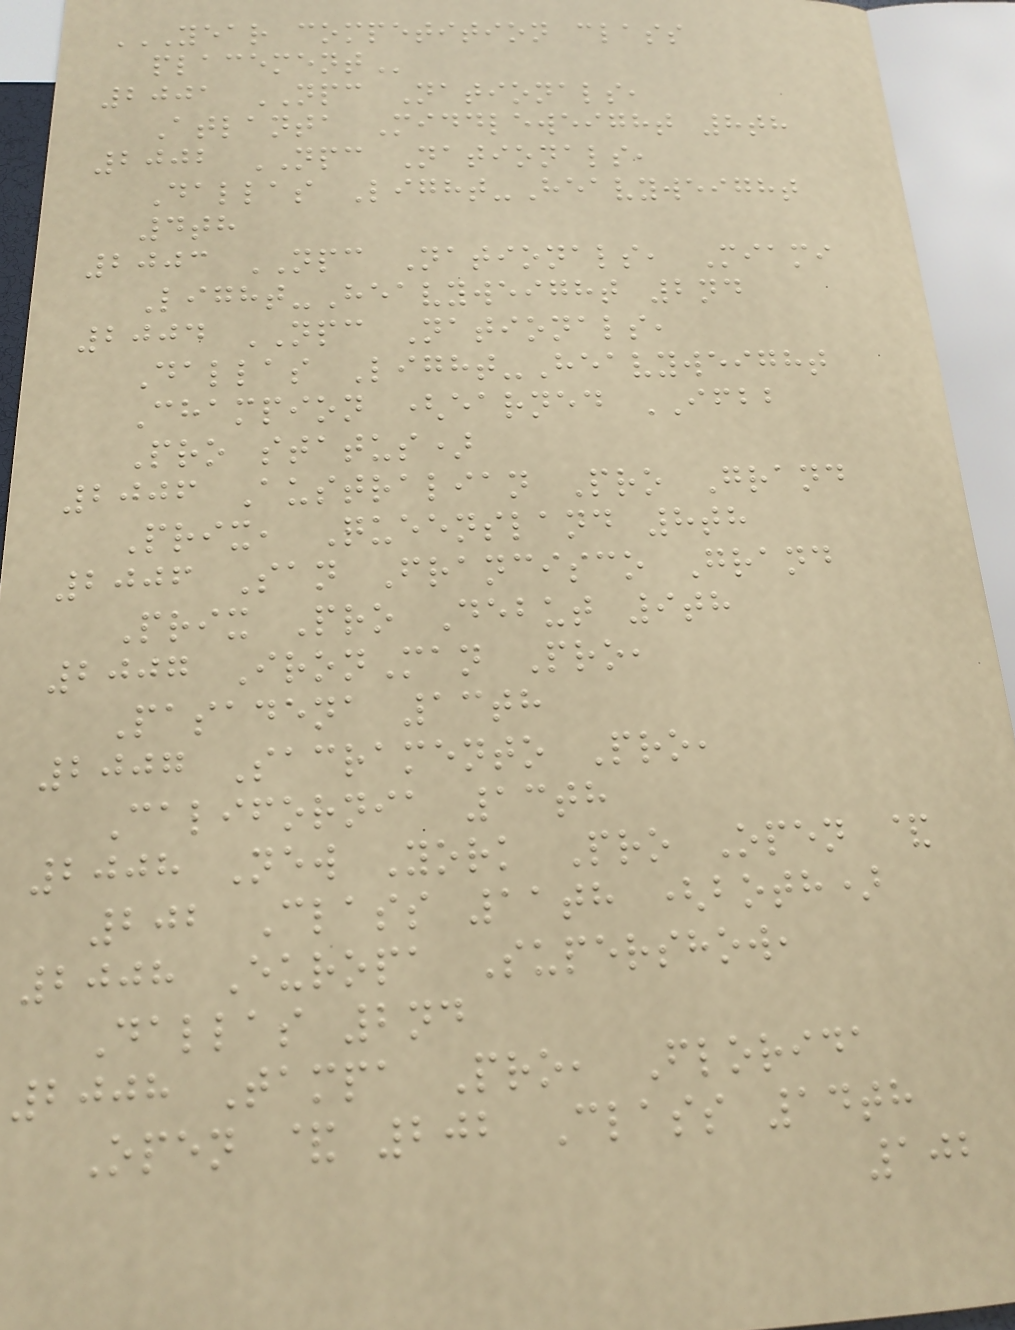YEAR COMPETITION CLASS
PLACEMENT
2001 NPC Nationals,
Atlanta Middleweight 8th
2002 NPC Nationals,
Dallas Light-Heavyweight
4th
2003 NPC Nationals, Miami
Light-Heavyweight 2nd
2004 NPC Nationals,
Dallas Light-Heavyweight
Champion (earned IFBB
Pro status)
2006 Australian Pro Grand
Prix, Queensland 8th
2006 San Francisco Grand
Prix Pro Debut 9th
2007 IronMan Pro,
Pasadena 13th
2007 Sacramento Pro,
California 13th
2008 New York Pro Open &
202 Class 11th (both)
2008 Europa Supershow,
Dallas 2nd
2008 Tampa Pro, Florida
Open & 202 Class 14th
102
